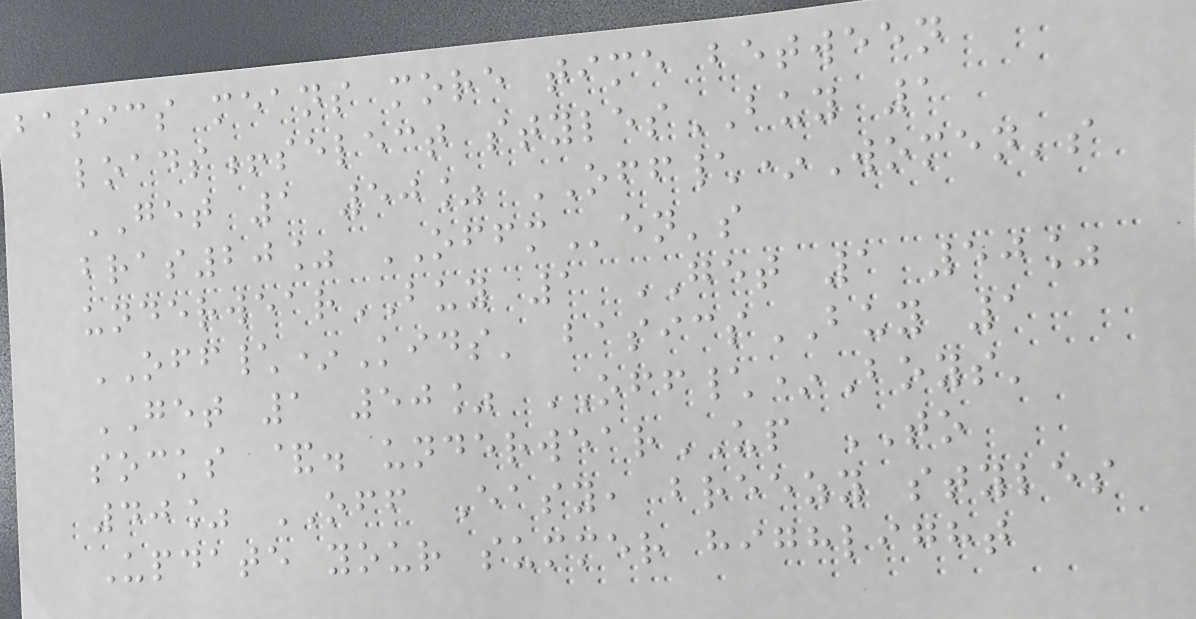basics means more time between
loads!select stylesBUY 1
GET 1 50% OFF\*Women's
bras20% OFFMen's
underwearBUY 1 GET 1 50%
OFF\*Kids' basicsBUY 1
GET 1 50% OFF\*Boys'
socks &. underwearUP TO
40% OFF Easy, breezy styles
Update your summer highlight
